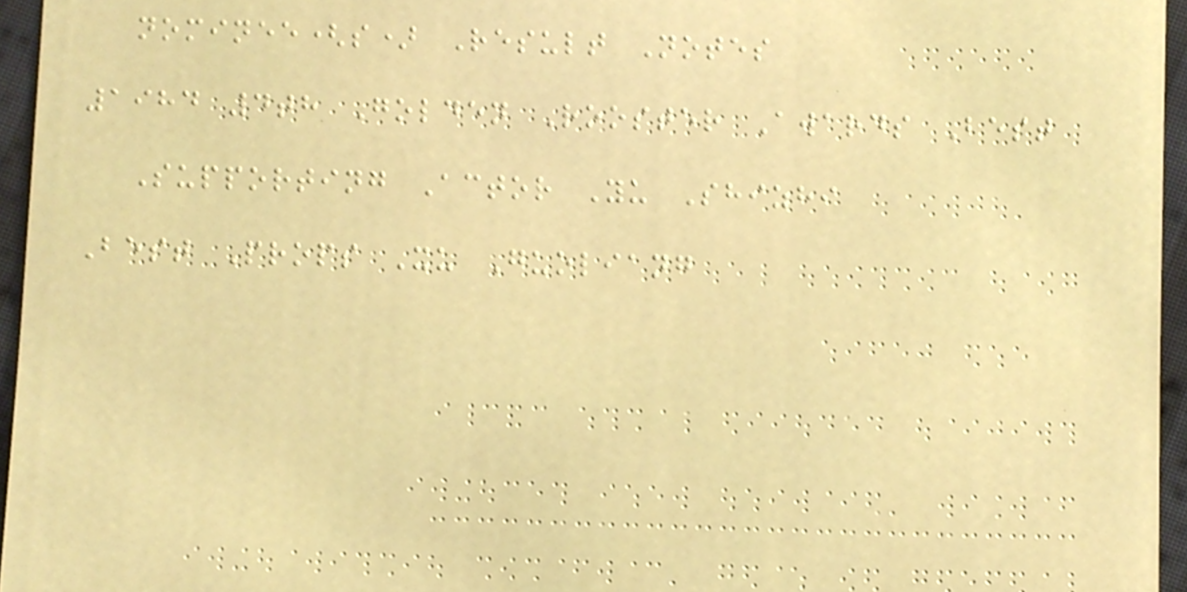nominee(s) Result Notes
1984 4th Golden Rooster Awards Best
Supporting Actor Yu Shizhi
Best Props Xu Guoliang
